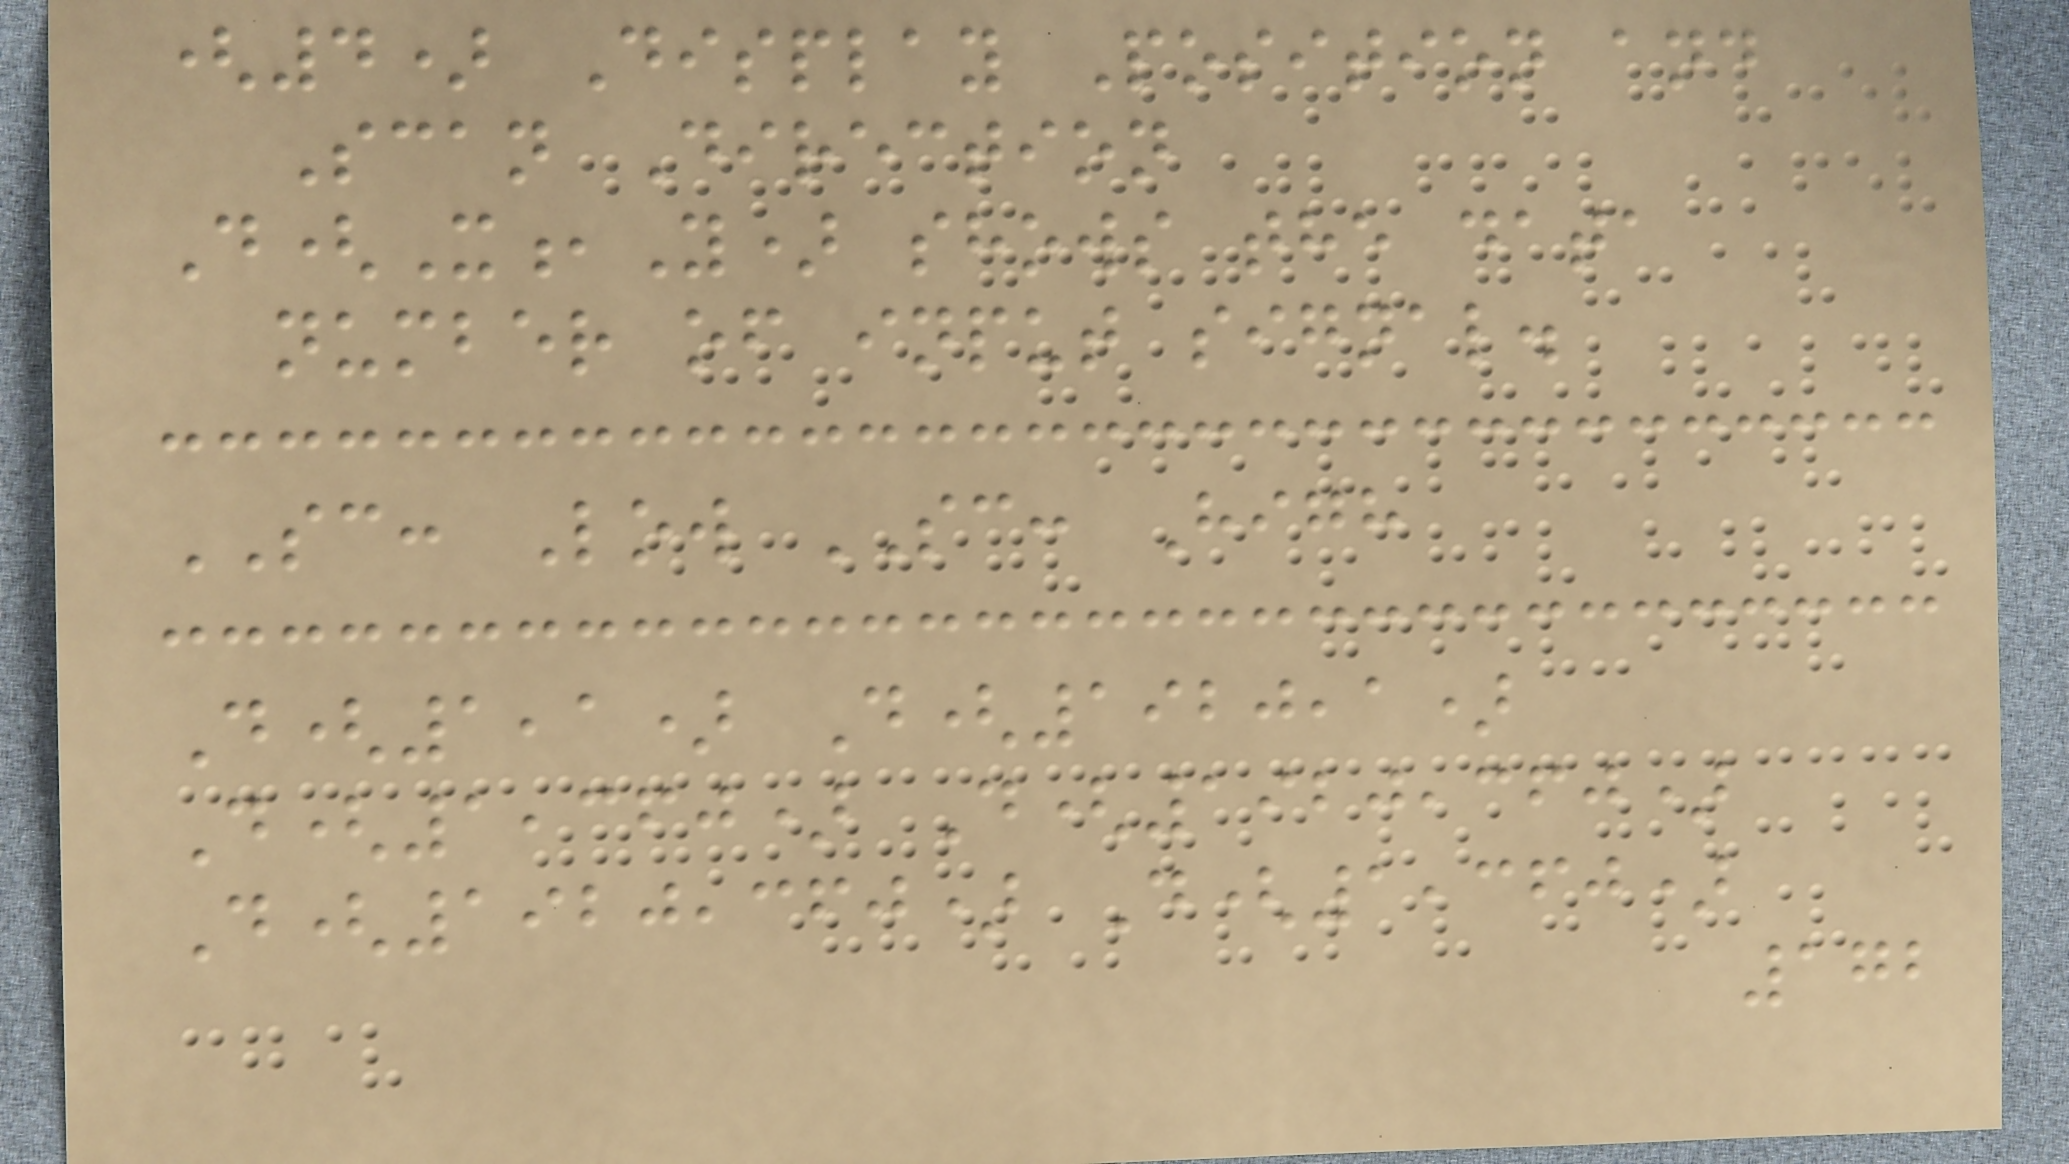(4) Display Position and
Scan Direction
D(X,Y) shows the data
number of input signal.
SC: Low SC: High
D(1,1) D(1920,1)
D(1,360) D(1920,360)
D(1920,360) D(1,360)
172
